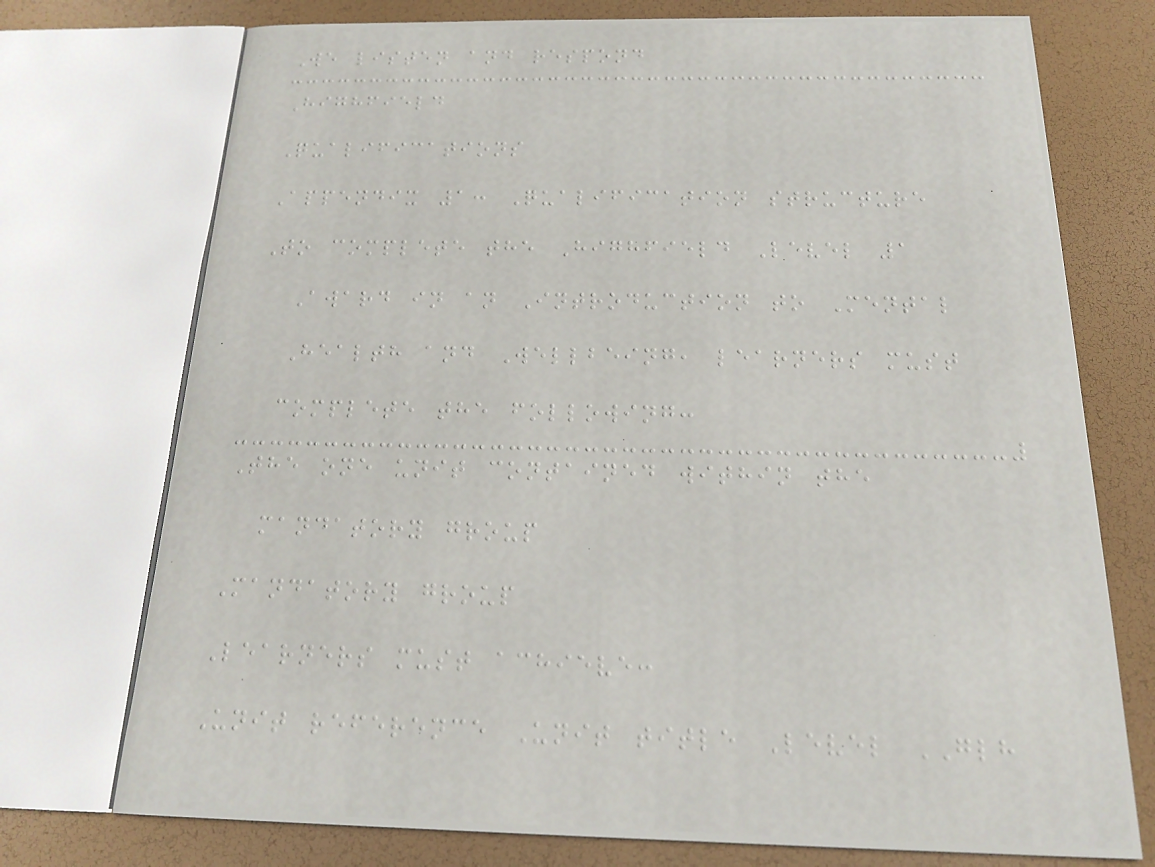We listen and respond
Highfield
Qualifications
Appendix 1: Qualification structure
To complete the Highfield Level 1
Award in an Introduction to Mental
Health and Wellbeing, learners must
complete the following:
The one unit contained within the
mandatory group
Mandatory group
Learners must achieve:
Unit reference Unit title Level GLH
